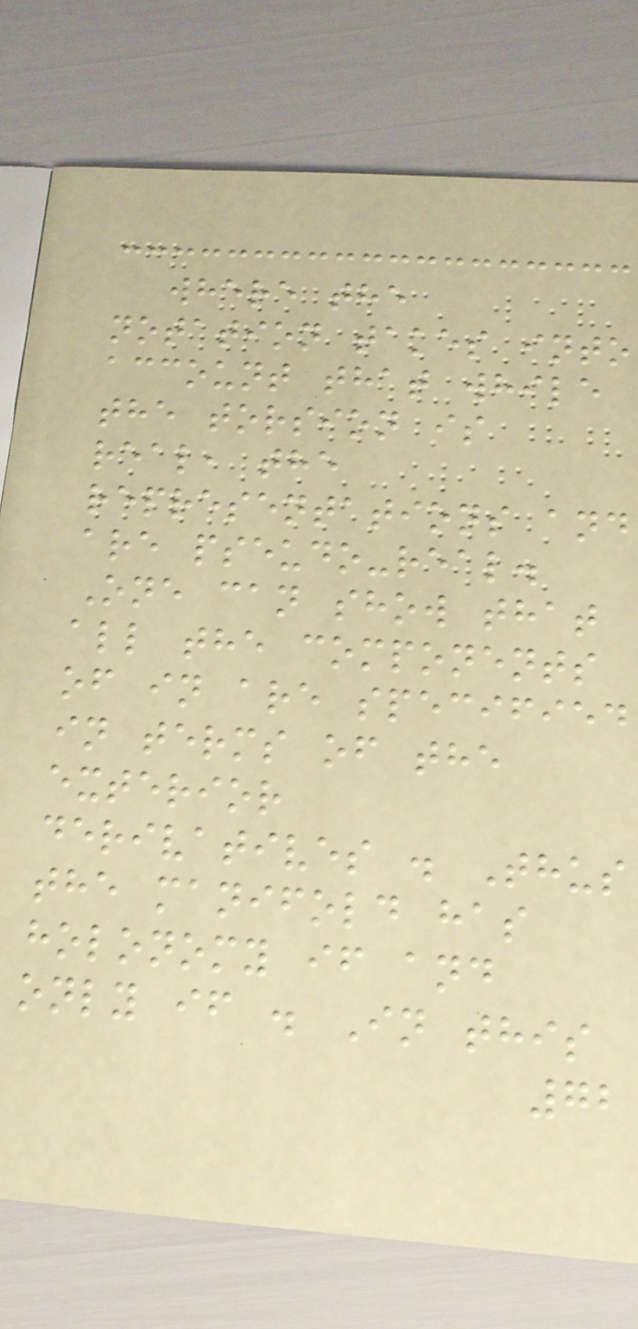where the
notation takes into
account that while
the torsion is
real, the
representations and
are pseudo-real.
One can show that
all the components
of in are specified
in terms of the
exterior
derivatives . Thus
the manifold has
holonomy if and
only if . In this
72
